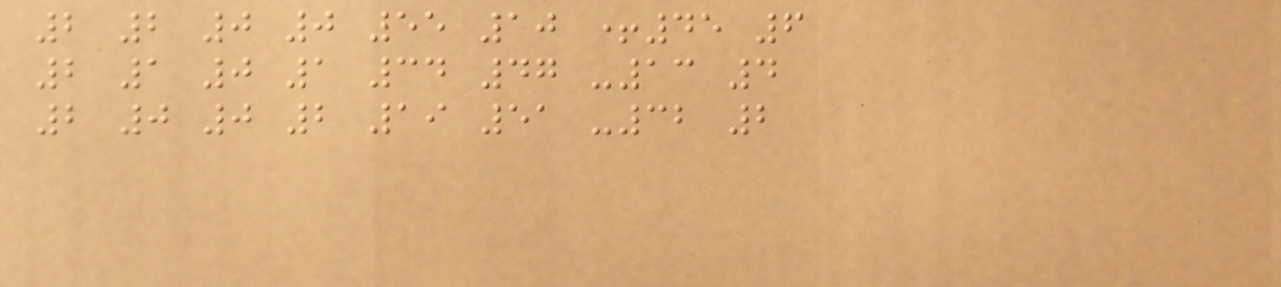2 2 0 0 55 10 +45 6
2 1 0 1 34 47 -13 4
2 0 0 2 19 51 -32 2
